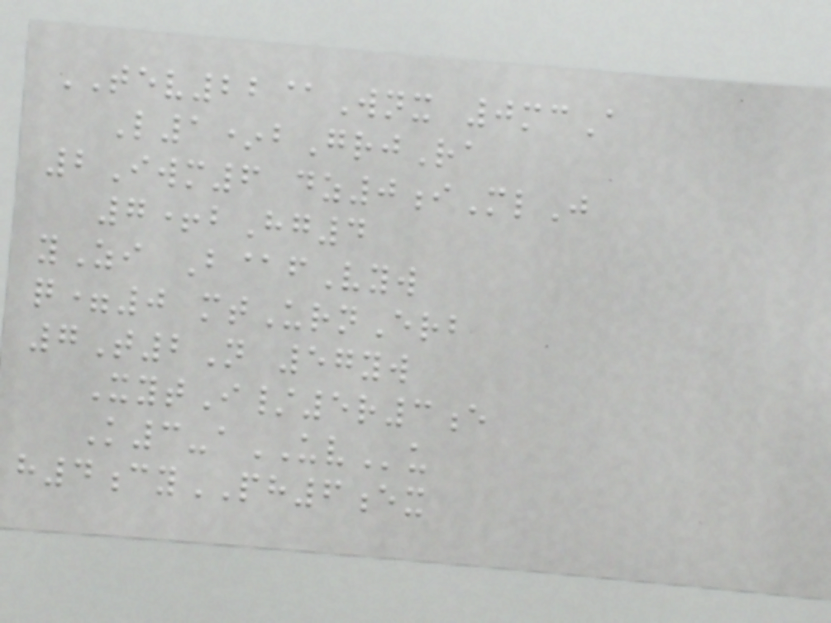TEV22@Wnx 0mcA
L1*bGrjRa
2Iwm6 dz0iMlJ
7+bHg4
yZi B@fVyw
q=0 mtUrnErb
7T2N 57yw
XytI/5r3e
K3-aUVu
h4cyPH6ex
